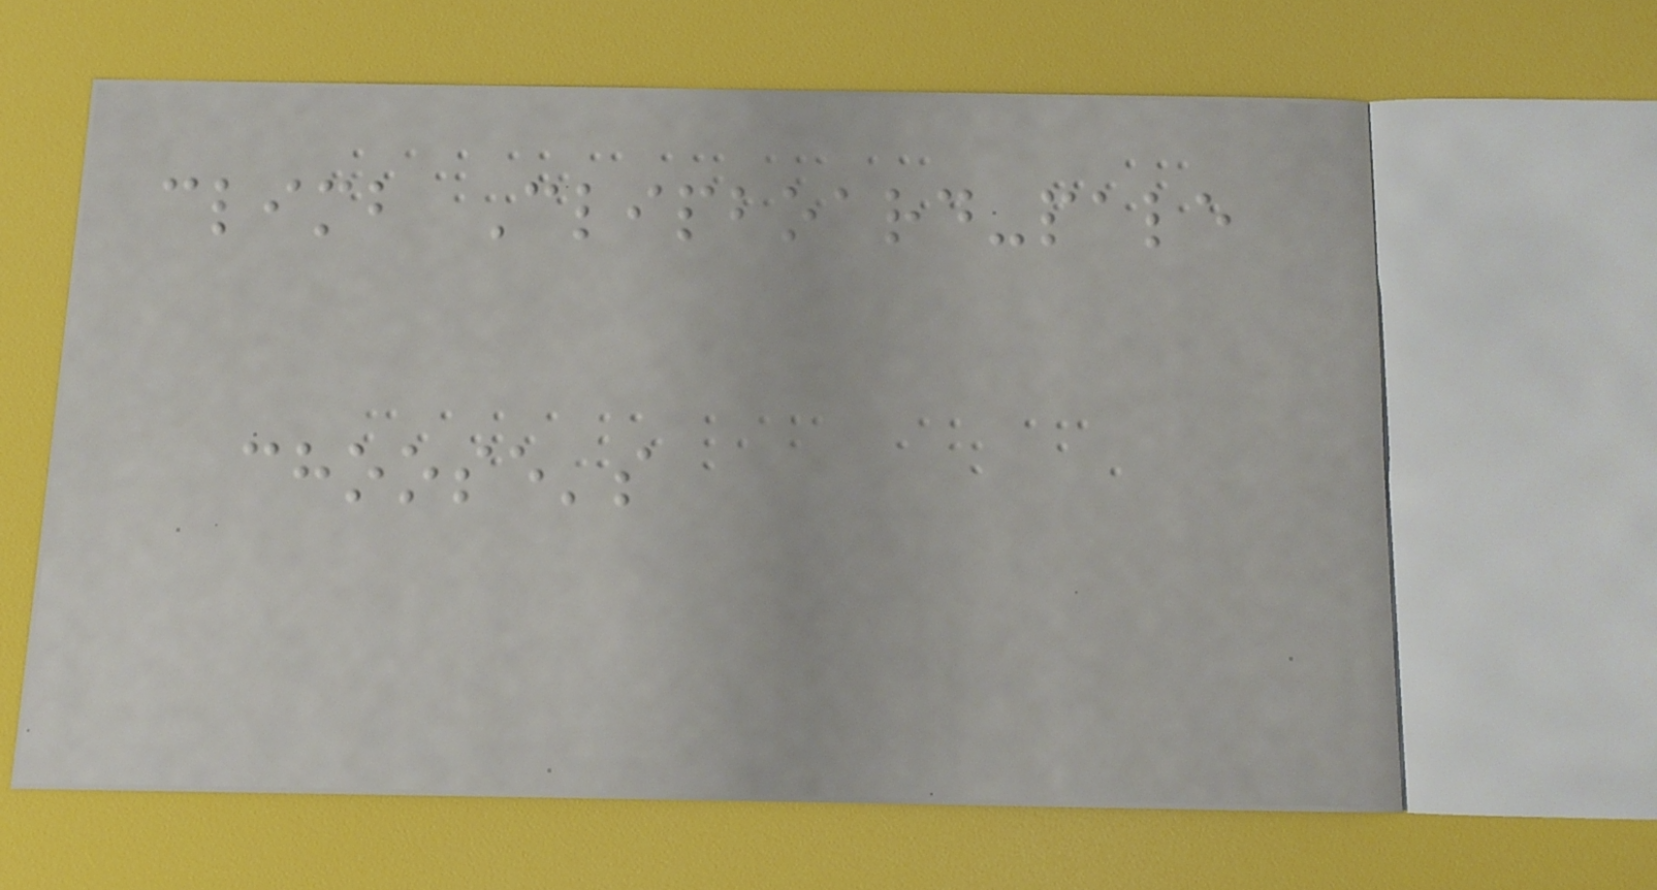climb Clipboard-pale
choose's
